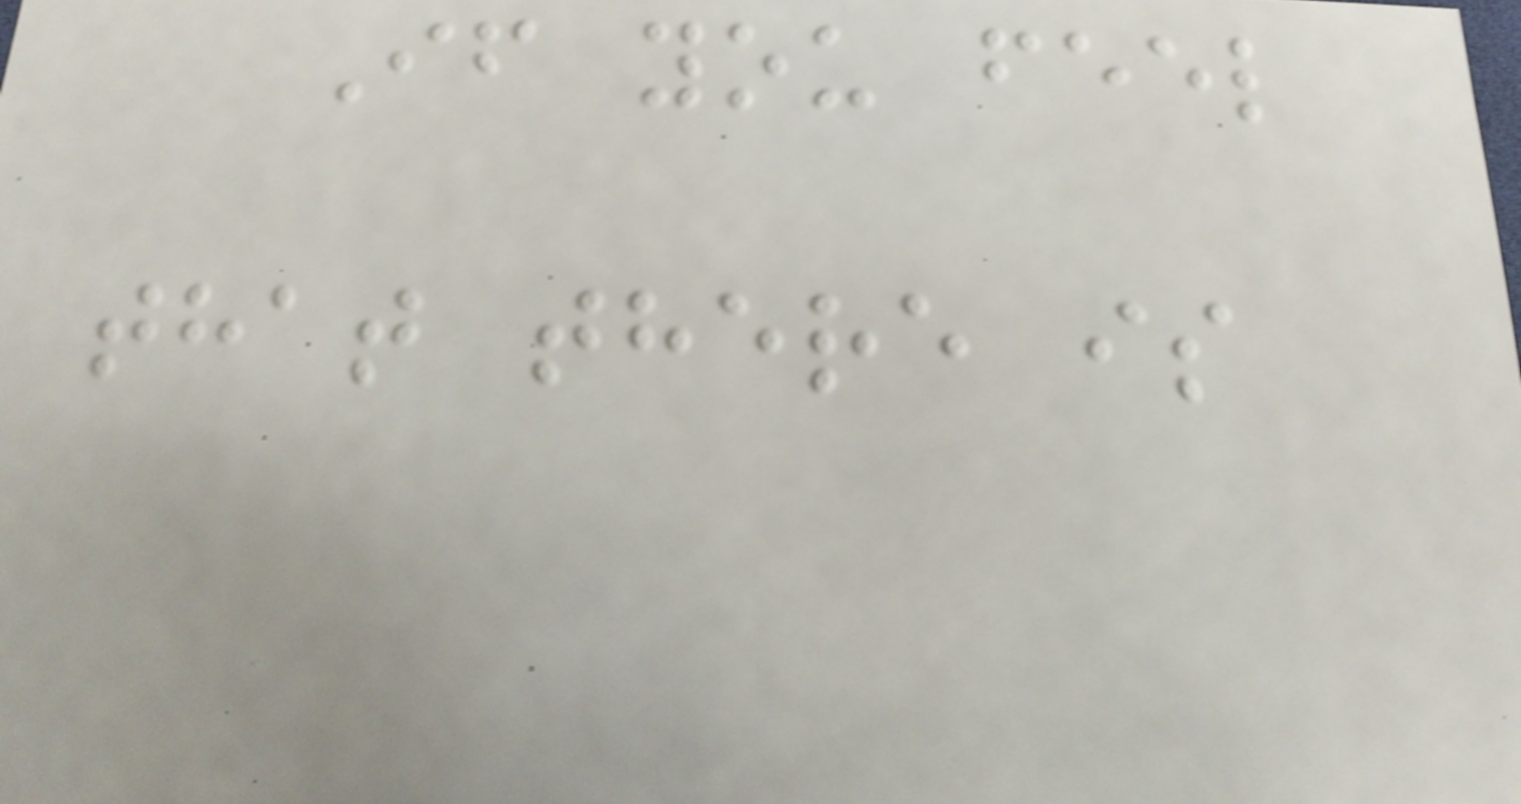If you feel
that there is
